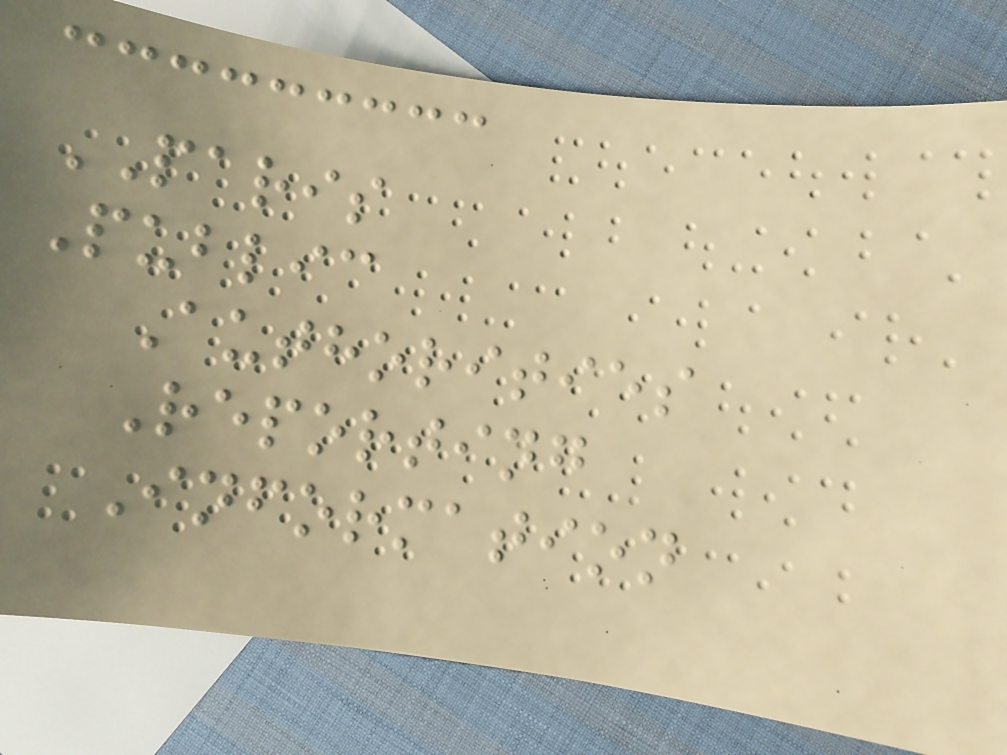PARIS
Public
Authorities
Reporting
Information
